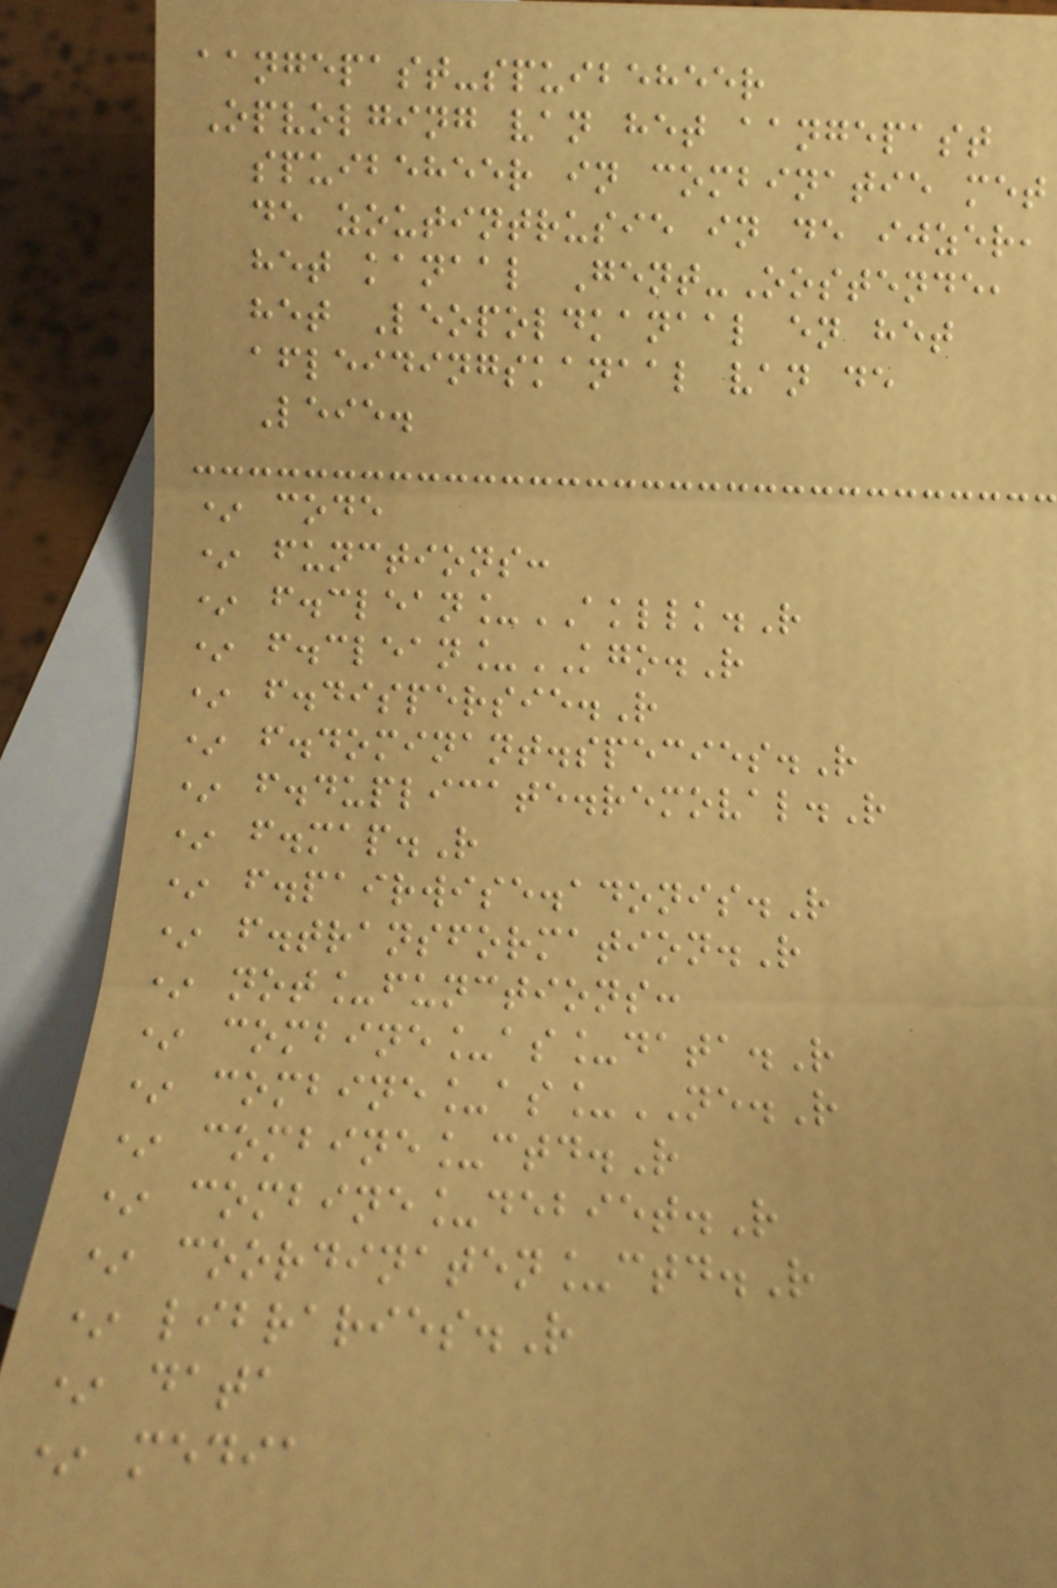aangepast-spuibeheer
Opvolging van het aangepast
spuibeheer in combinatie met
de zoutintrusie in de ijzer,
het kanaal Gent-Oostende,
het Leopoldkanaal en het
afleidingskanaal van de
Leie.
* code
* functions:
* f.clean_AKLLK.R
* f.clean_KGO.R
* f.dispersie.R
* f.dominant.species.R
* f.duplicate.removal.R
* f.map.R
* f.pairwise.adonis.R
* f.transformation.R
* not_functions:
* combine_as_data.R
* combine_as_NE.R
* combine_ctd.R
* combine_debiet.R
* coordinaten_ctd.R
* libraries.R
* data
* media
